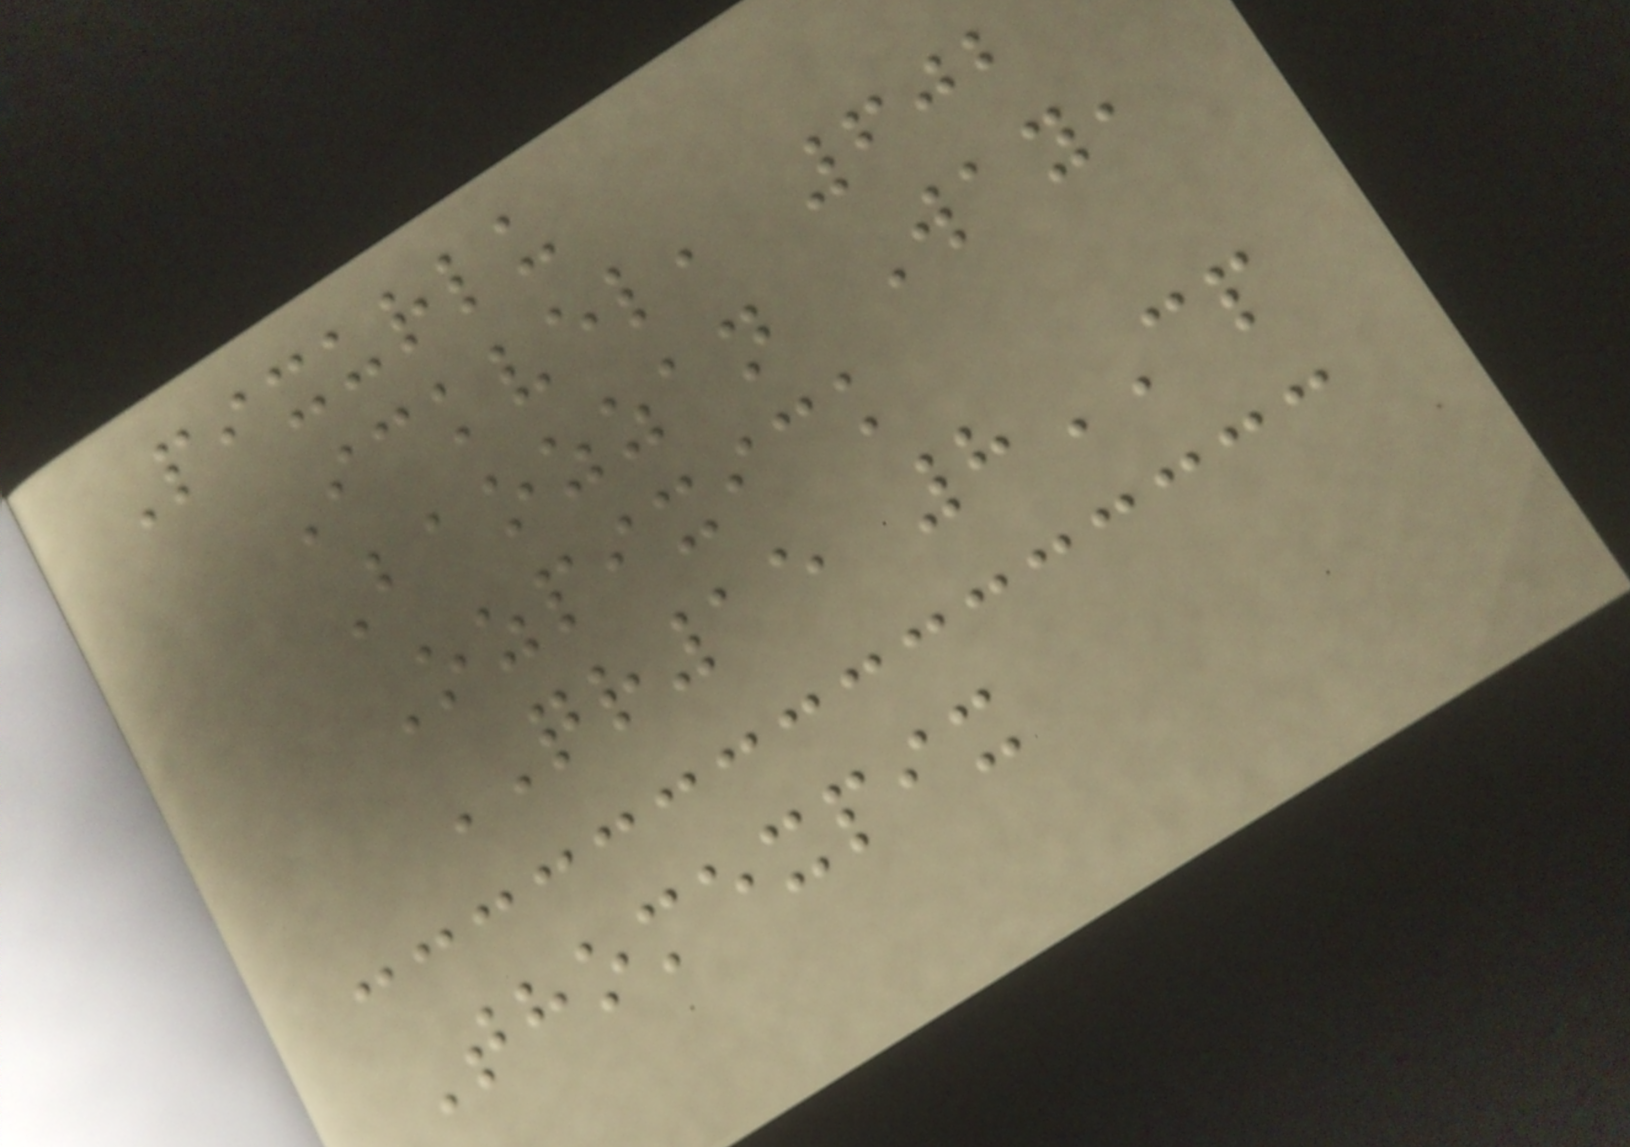Pixurlu
Ickvel, 602
Baozzan Way,
Ozpixick
QR15 8CP
Thomexpix
